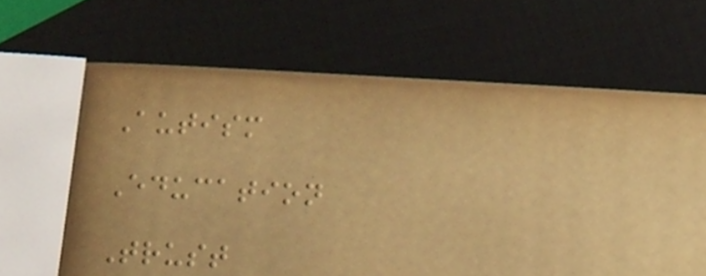Autism
Education
Trust
